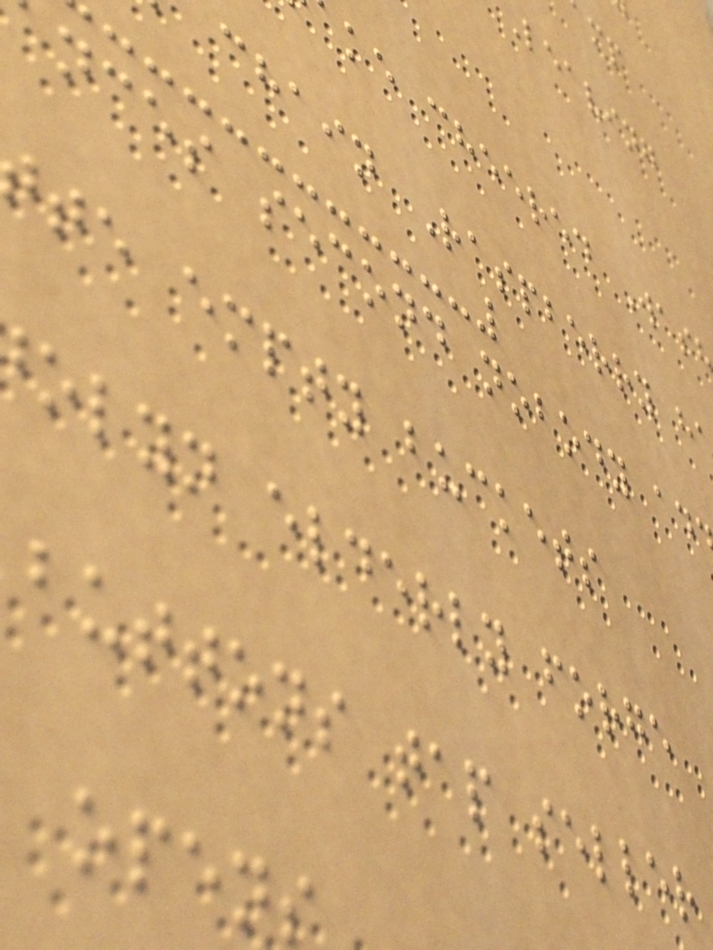leaving
ke cheered Was
chain Raspberry h
nces second nobody ad
te empty buckets
olyn elderly forge
buttons tap seller
open
